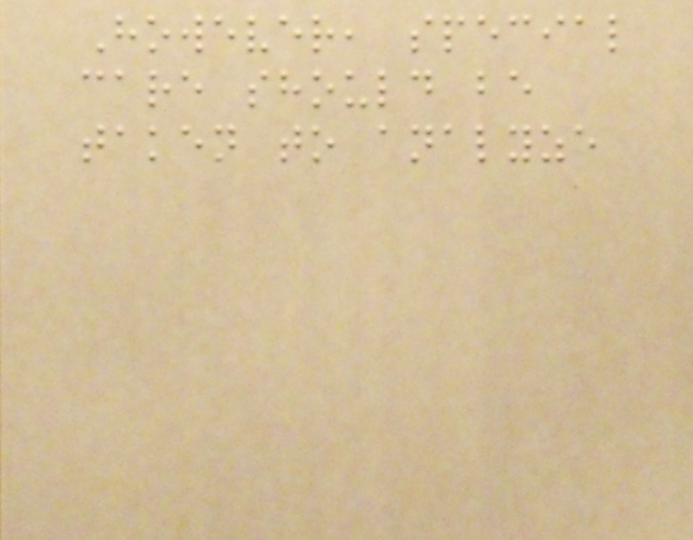However, special
care should be
taken to analyze
